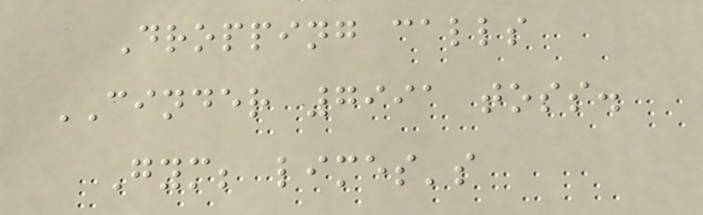Dropping calls
CINDER 7991 toss.
Gym; limes's
